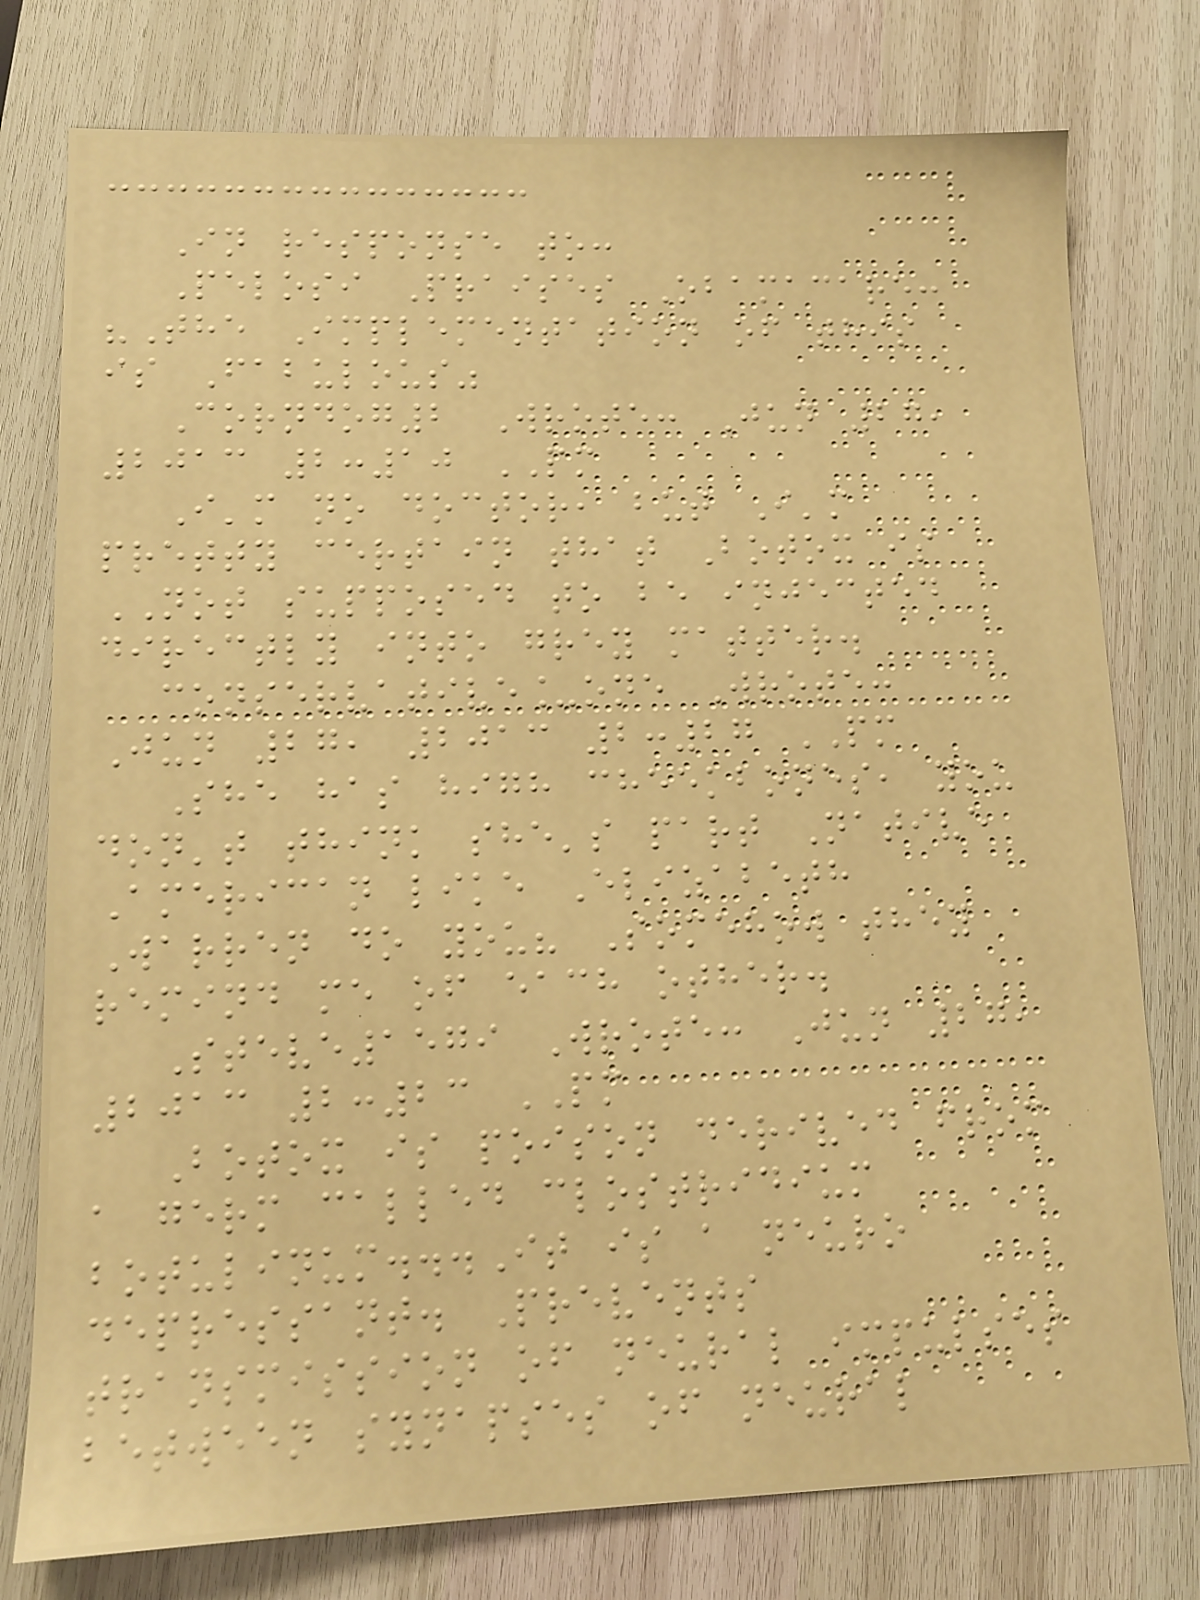In response to:
Pelosi Praises Obamacare:
"The Implementation of this
is Fabulous"
Corndog2 Wrote: Jun 27,
2013 2:10 PM
I'm no doctor, but I'm
pretty certain that Botox is
NOT supposed to be injected
directly into grey matter.
conservative_one Wrote:
Jun 27, 2013 2:27 PM
She has high cheekbones, you
don't think she's part Native
American like Elizabeth
Warren do you? Somehow they
remind me of each other.
Steve1579 Wrote: Jun 27,
2013 2:23 PM
Botox is poison derived from
a germ called clostridium
botulinum...It is a neuro
depressant. Prevents
transmission of neural impulses
between synapses of neural
